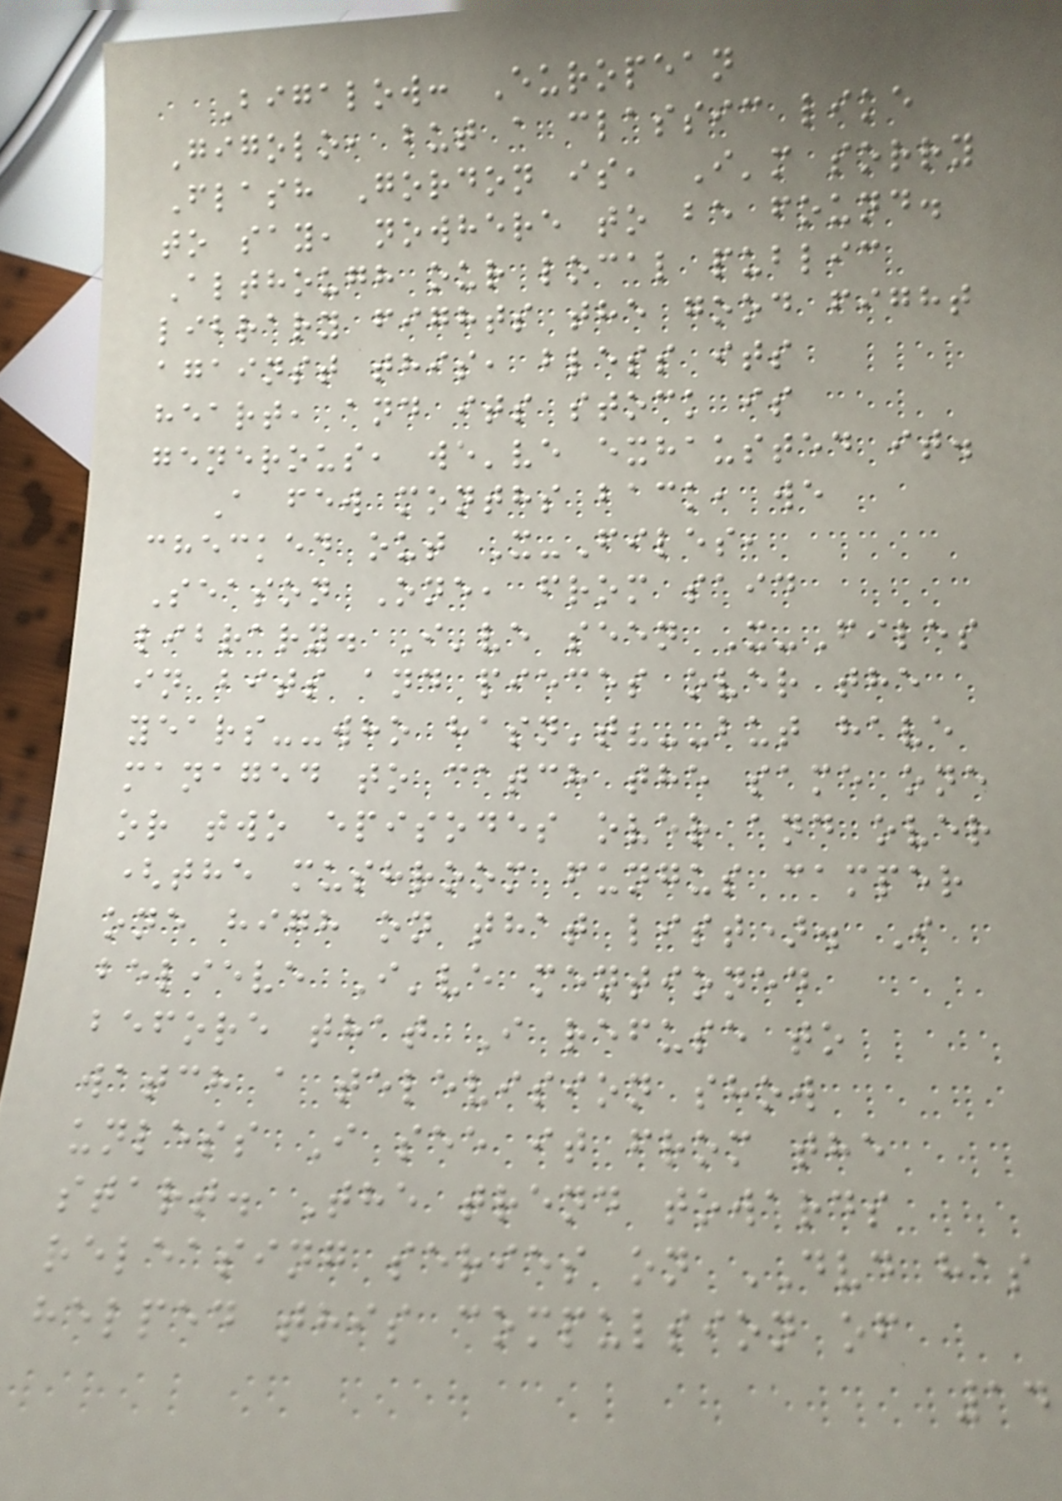Bigalow: European
Gigolo, but a classic like
Flash Gordon is, I'm sorry
to say, nowhere to be found.
Although our local public
library fights the good fight
against this, bless its
heart, and its stock is
generous, we've exhausted it.
A few months back, we
checked out X-Files,
Season One, from said
library. I've seen X-Files
in bits and pieces over the
years--who hasn't?--but have
managed to catch the same one
or two episodes over and over
(the mushroom fungus camper
one high on that list). I
believe I've mentioned
before that I refuse to
watch a television show
unless I see it from the
start. The trend towards
releasing series on DVD has
helped this compulsion of
14
